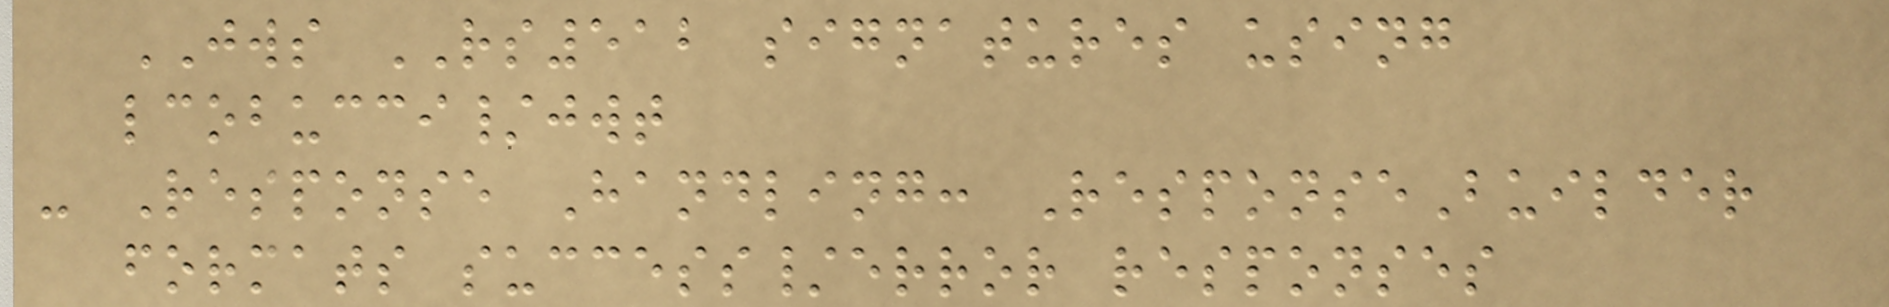JWS RS512 signatures using
lcobucci/jwt
- Response Handling: ResponseBuilder
formats success/error responses
